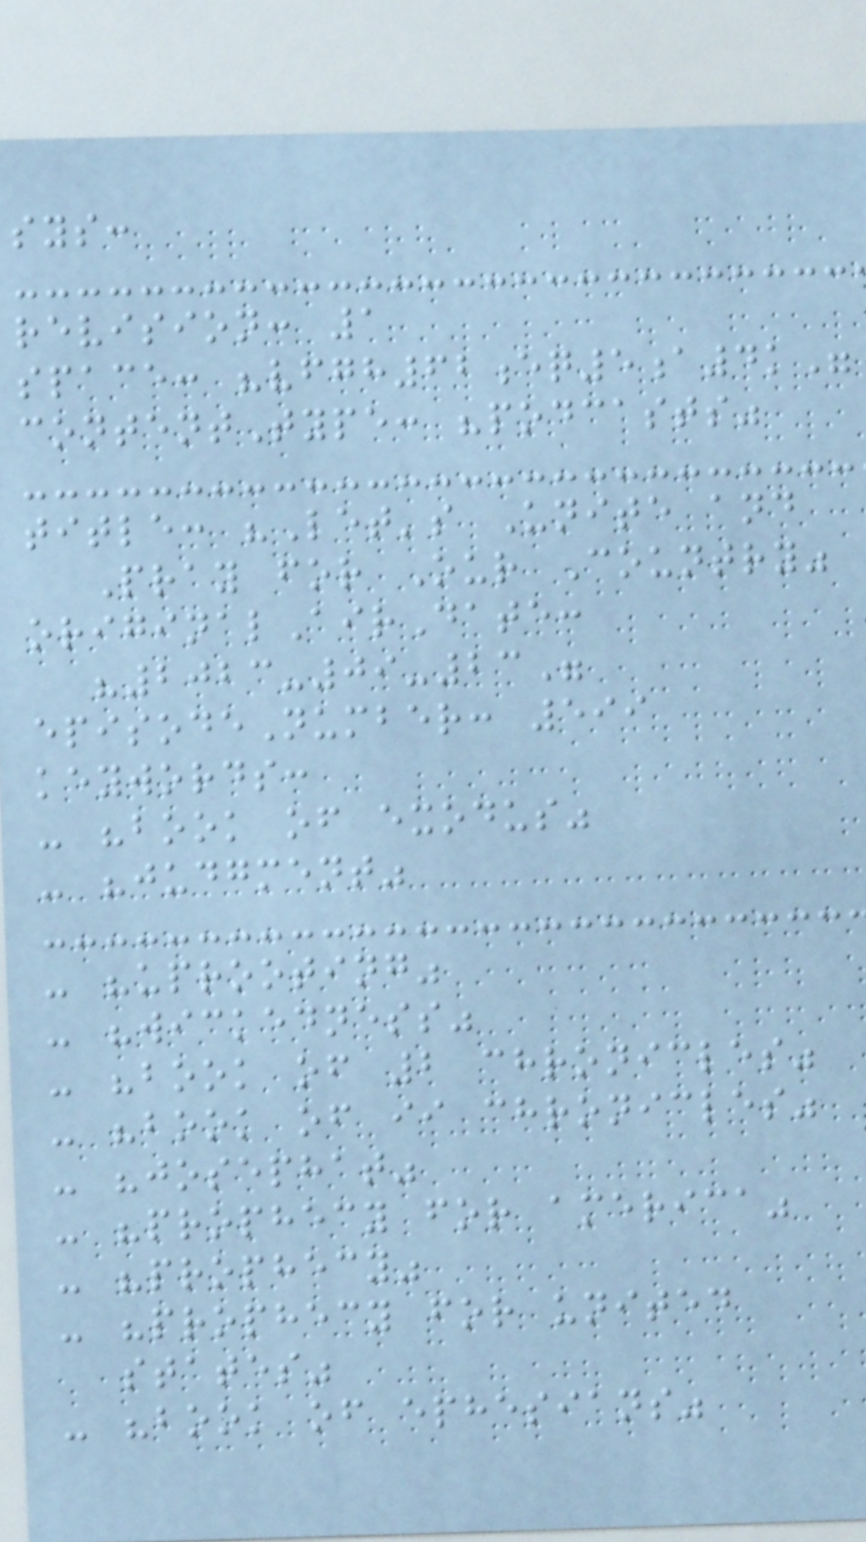sys:
revision: 1
space: "vfgh62eq5a4k"
contentType: "podcasts"
title: "Let's Unite and
Pray for Our Country"
originalAirDate:
"2023-09-23"
episodeNumber: 599
keywords:
- "book of exodus"
- "judgment"
- "uprooting"
- "wickedness"
- "book of 2 chronicles"
- "book of ii chronicles"
- "josephat"
- "prophecy for america"
- "prophecy"
- "prophecy for united
states"
- "book of ephesians"
